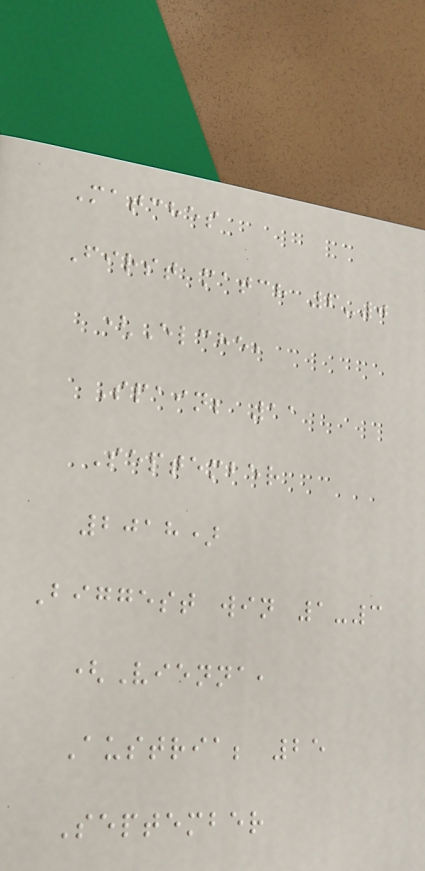Matches
First match 6-0
(Elche,
Spain; 11
September
2018)
Biggest win 1-3
(Vienna,
Austria; 25
September
